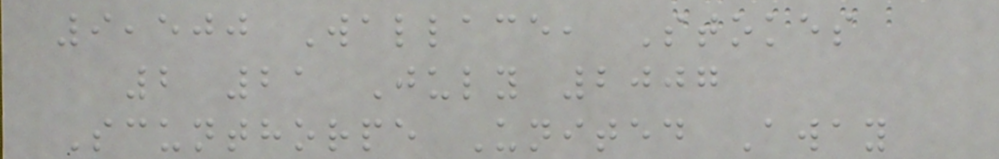9,500 Wallace, Stokes
2 21 July 2007
Scunthorpe United Away
